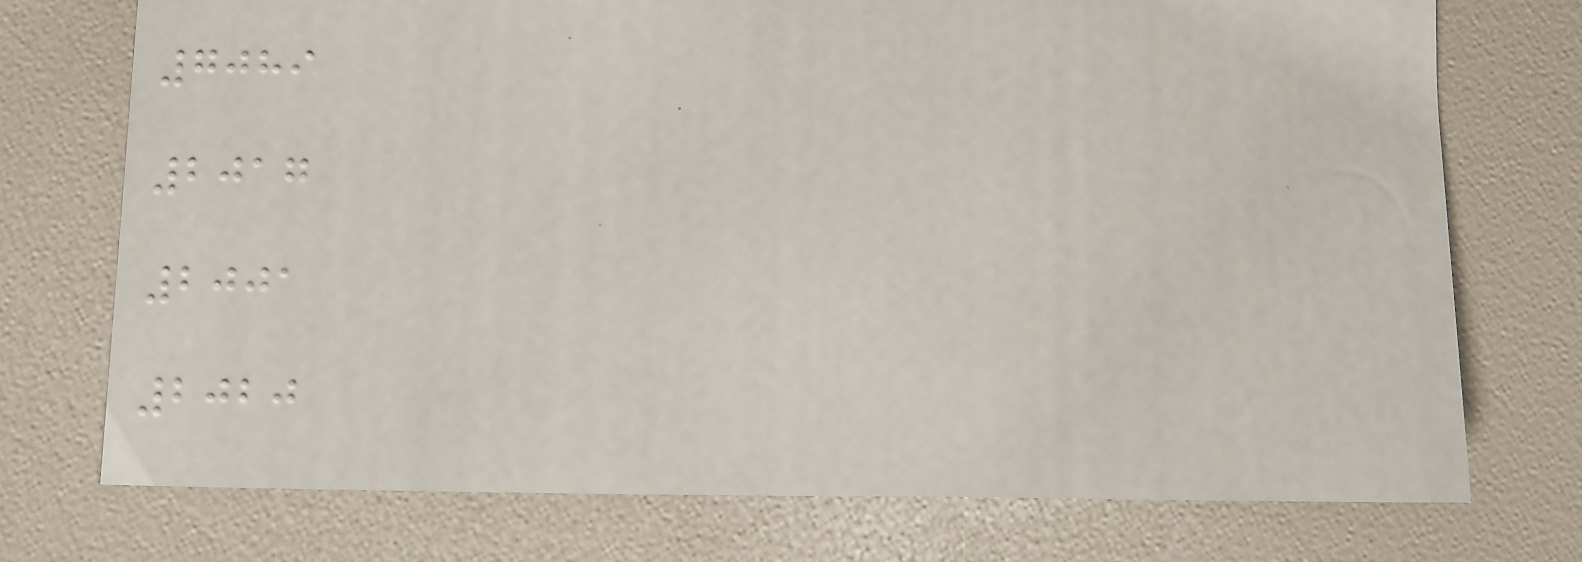7089
2017
2001
2020
